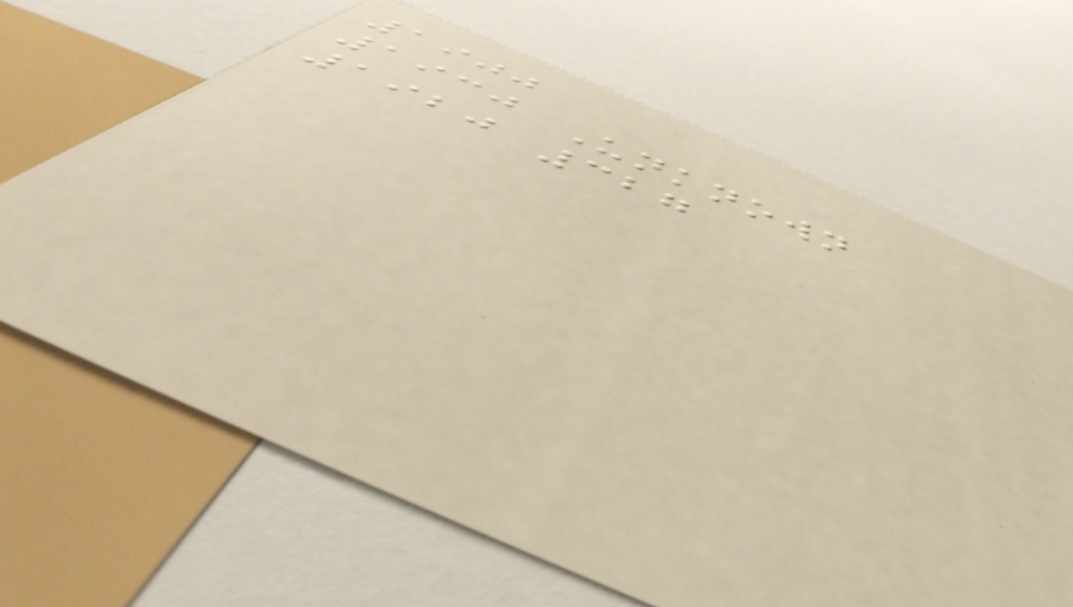1900
1930 Unknown
1920 327
